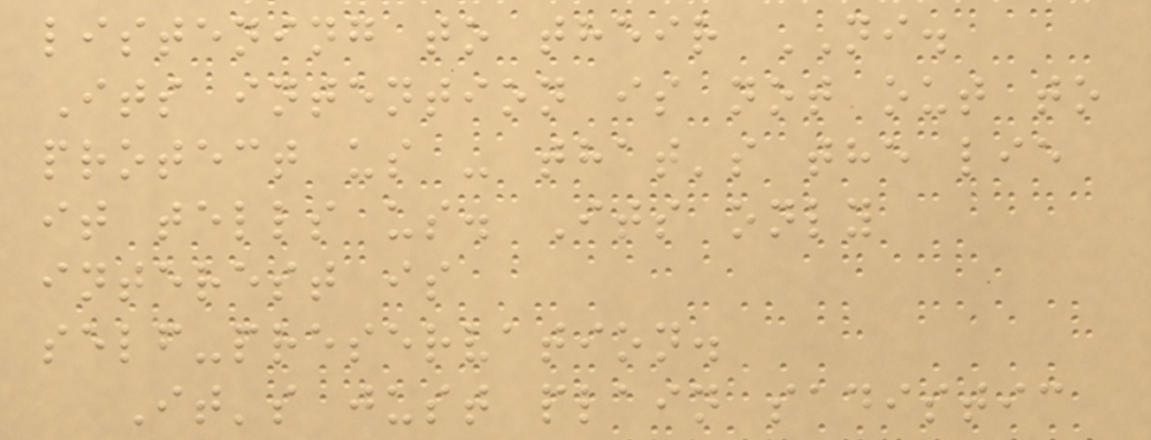listening to their NI.
Its intention is not out to
protect us - that's the lie
it tells us. Its only
interest is
self-preservation.
It's just plain sadistic
